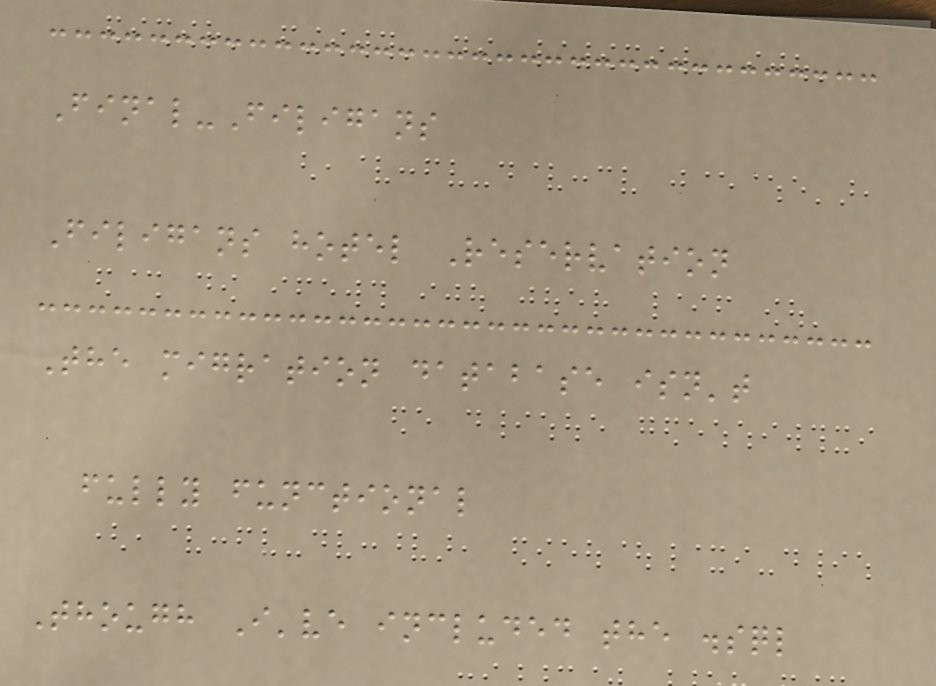Final-Filigans
Filigans hotel Reservation
The migration database isn't
fully functional
Though I've included the .sql
